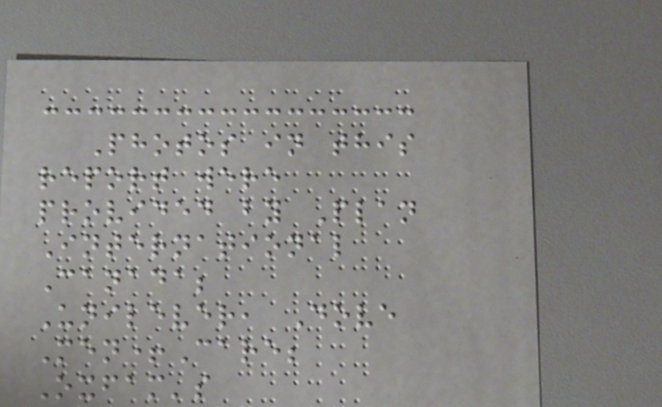Photos in this
report were
provided by Plan
International
Canada;
Unilever, Dove
Men+Care;
Oxfam's
